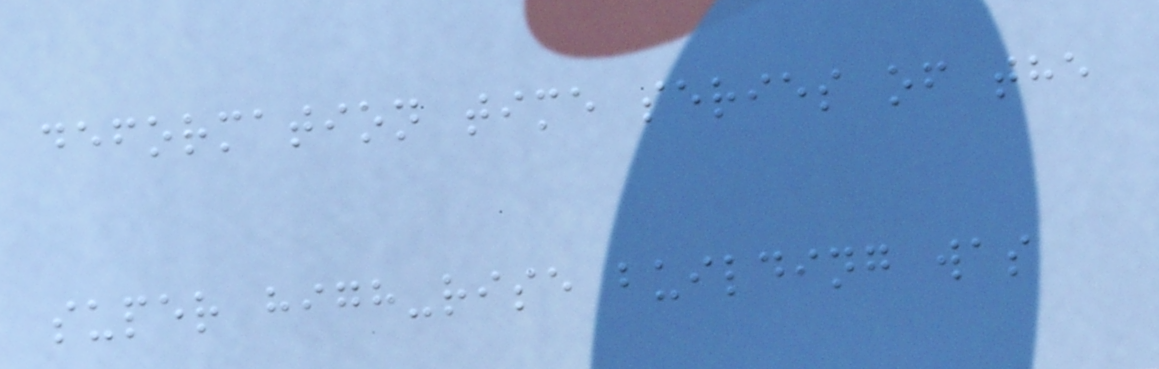deformation time series of the
super high-rise building was
